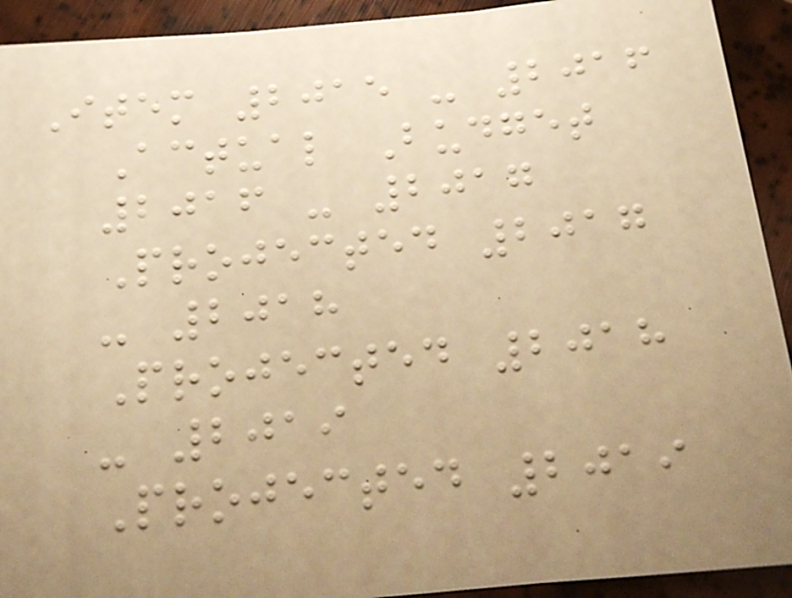Item 2015 - 2016
Actual Budget
2016 - 2017
Projected 2017
- 2018
Projected 2018
- 2019
Projected 2019
